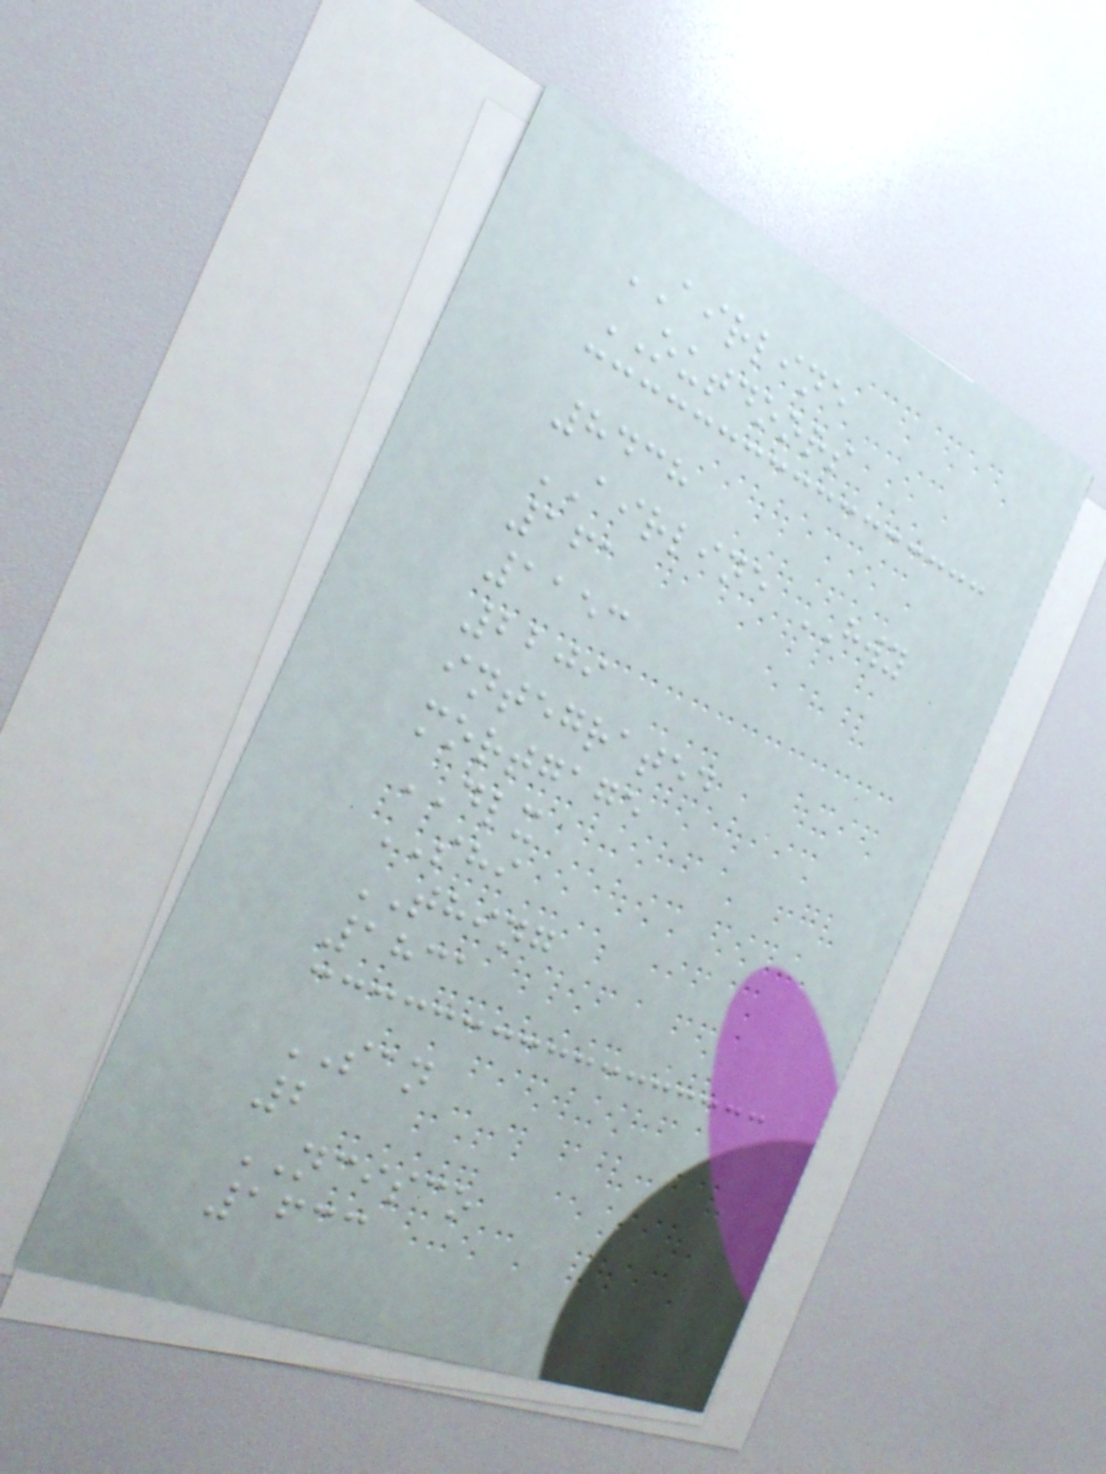AIRLINE
OUTDOORS
8438
AIRLINE HWY
161
1153
2209
integrated
mortgage
DLX
SHI
THING
1831
SAN
2
NCISCO
1633
